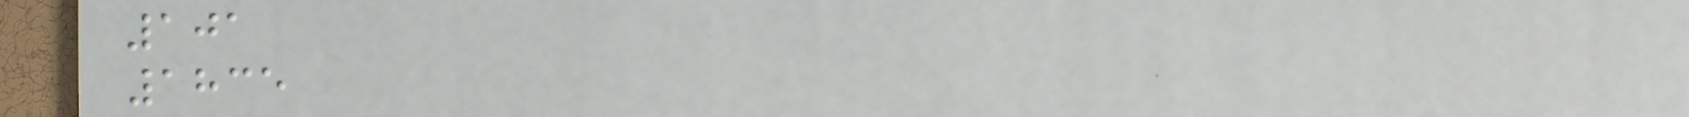101
1835
